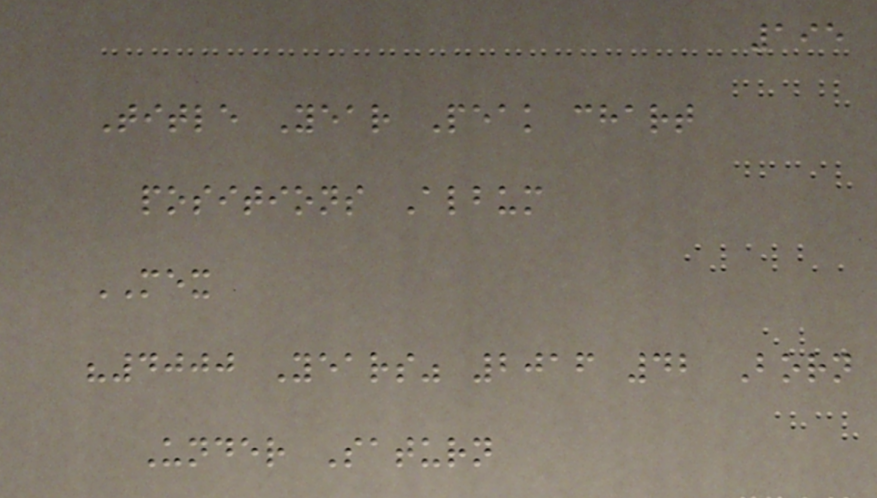195
Title Year Peak chart
positions Album
MEX
"4000 Years" 2016 42 Born
Under Saturn
